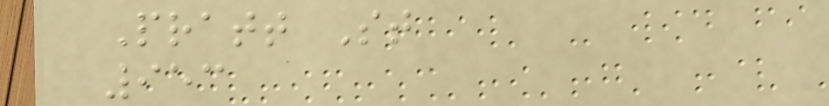Pratt St
953
